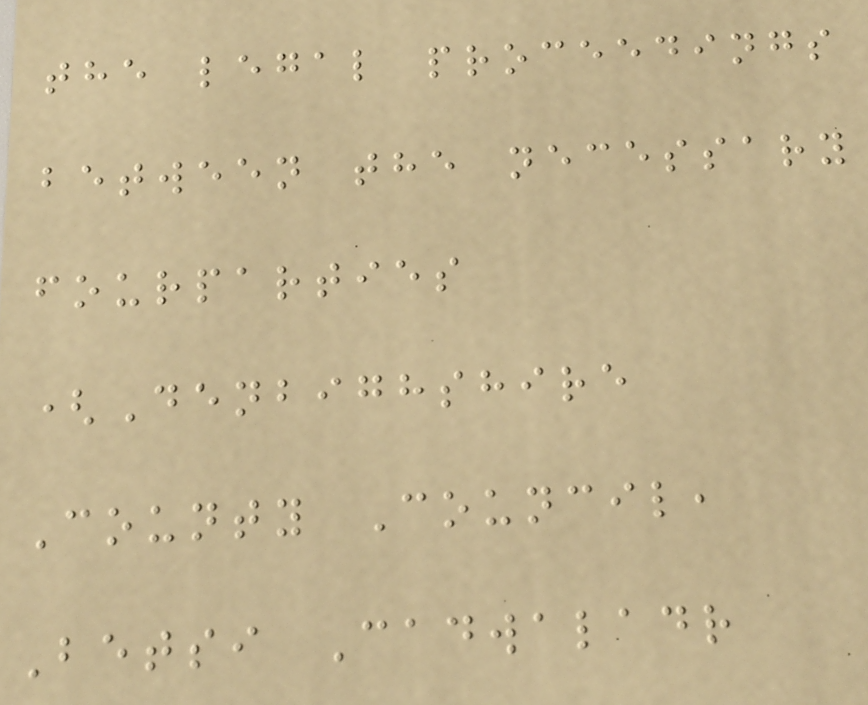the legal proceedings
between the necessary
fourparties
(Denbighshire
County Council,
Betsi Cadwaladr
